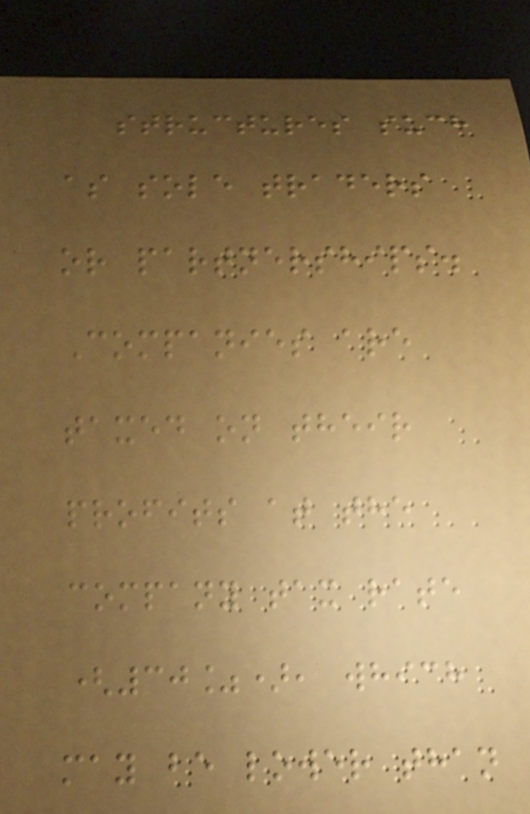structures such
as sole traders
or partnerships.
Companies are
taxed on their
profits at the
company tax rate
(30%), which
may be lower than
